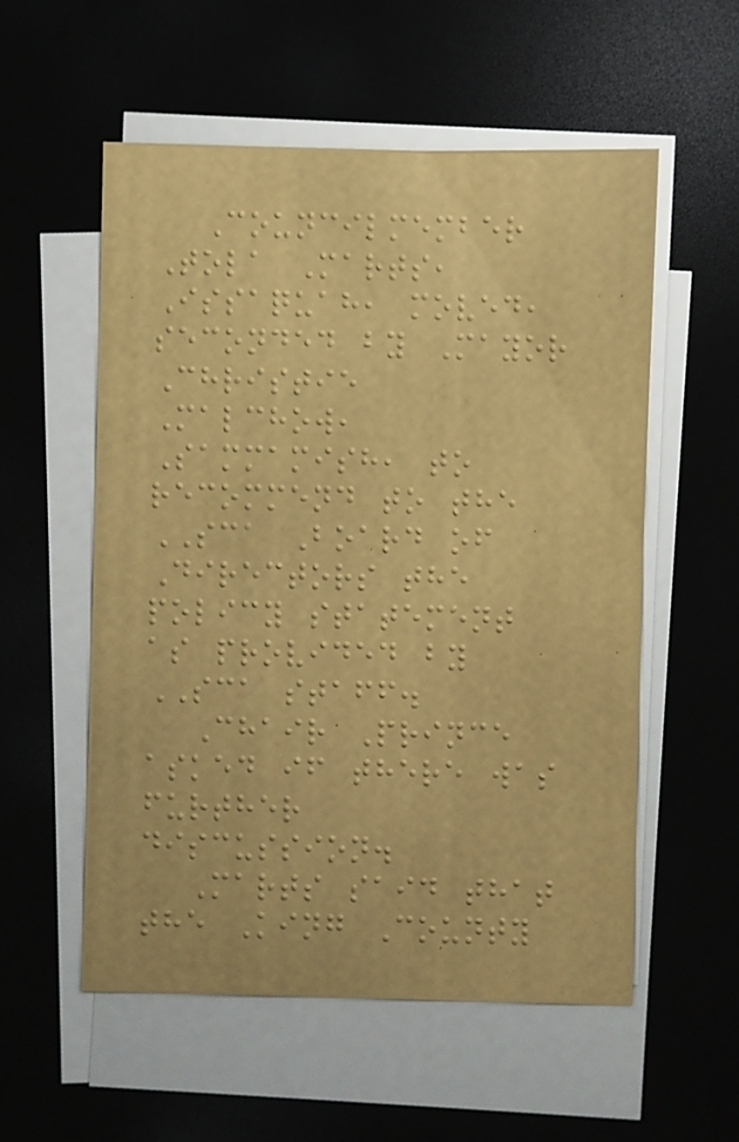Councilmember
Tola Marts,
Issaquah, moved,
seconded by Mayor
Christie
Malchow,
Sammamish, to
recommend to the
SCA Board of
Directors the
policy statement
as provided by
SCA staff.
Chair Prince
asked if there was
further
discussion.
Marts said that
the King County
